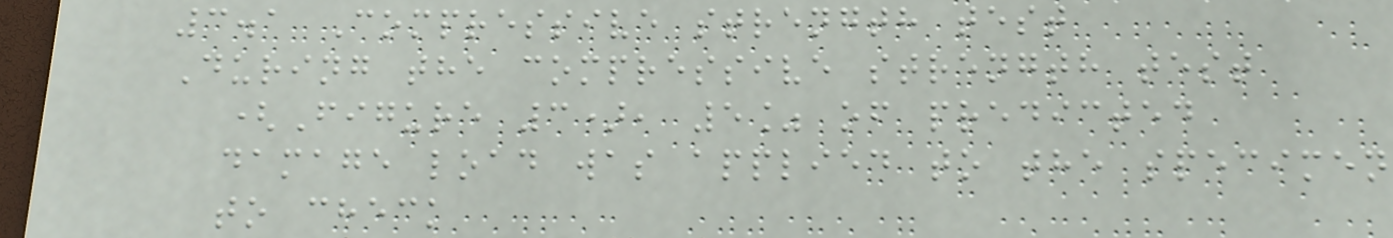3.1 Compressive strength test
During the compressive strength test
(Figure 3), 5% of predicted
damage load was applied to the specimen
to check
